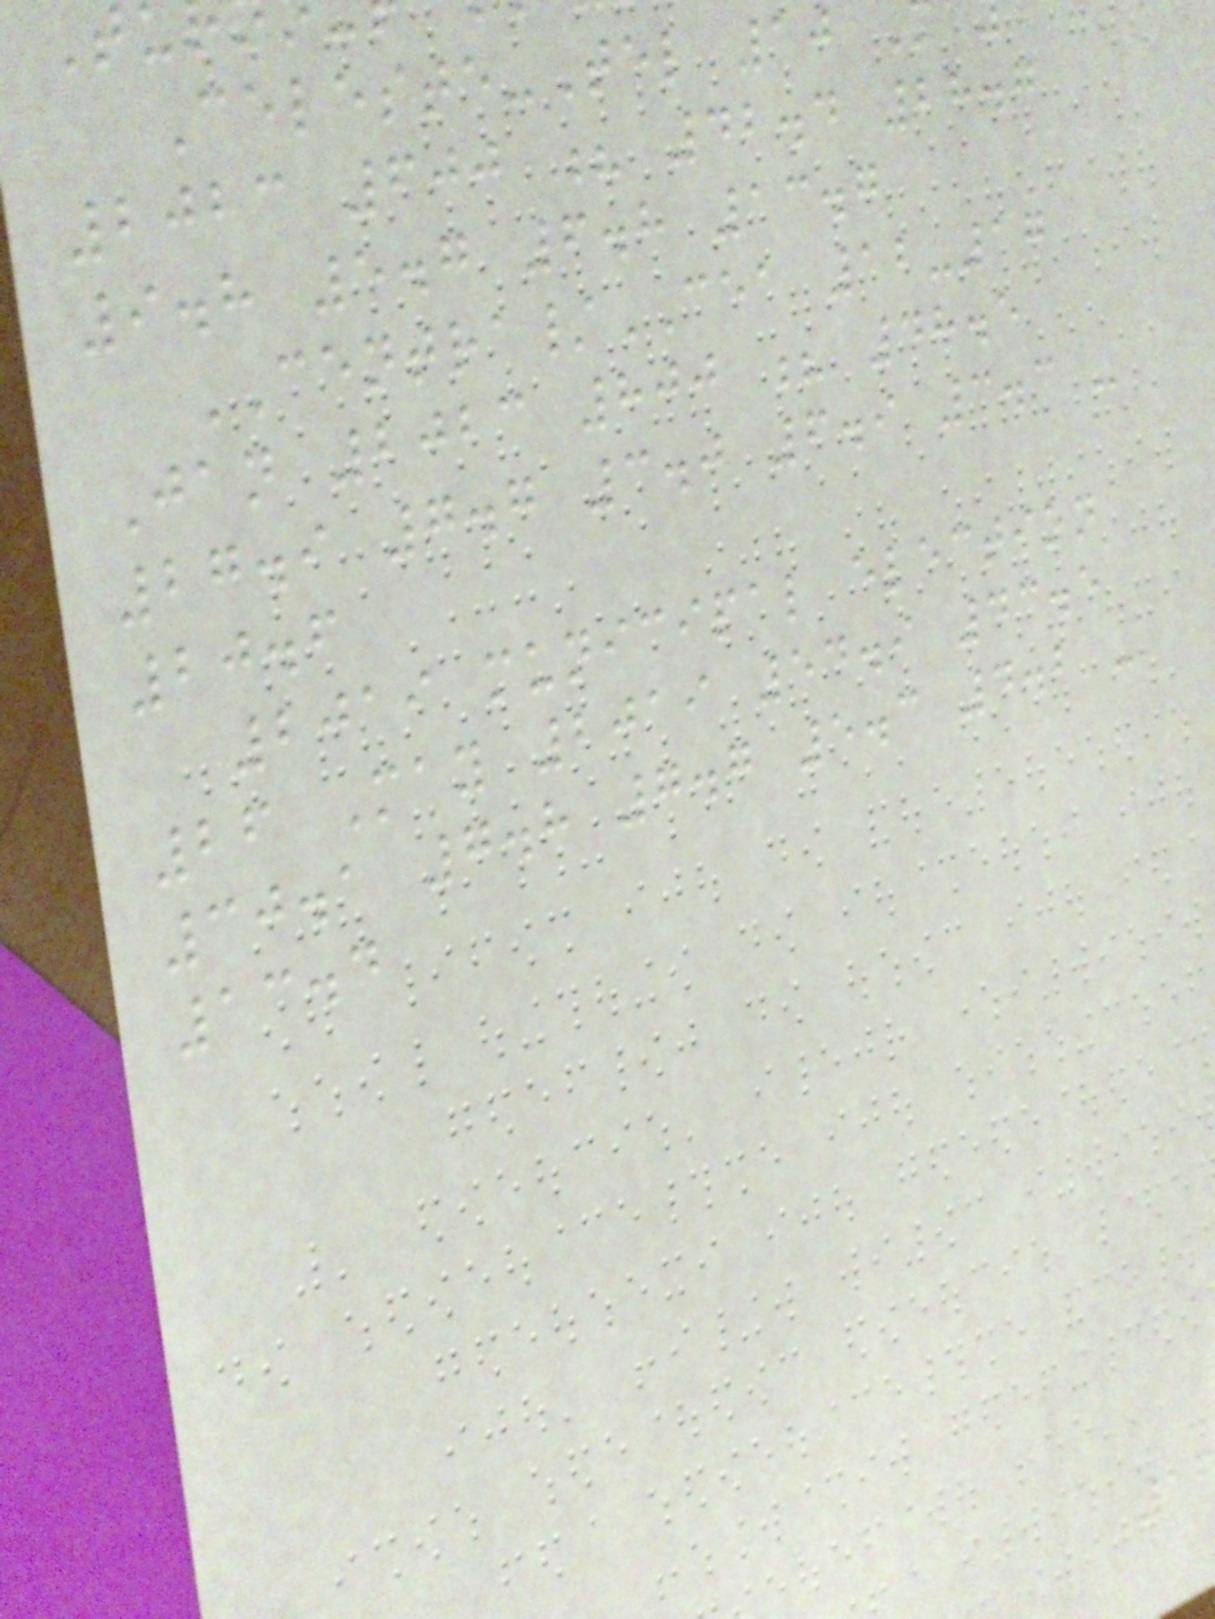Celeste-Tel 10
2023 600 ? 42.4 28.7
9.8 5.7 6.8 13.7
CENTRA/CEA 12-17
Jan 2023 800 ? 48.5
27.9 7.7 3.0 6.9 3.3 -
20.6
2019 municipal election
26 May 2019 54.9 43.5
30.1 7.8 7.7 5.3 4.2 -
13.4
